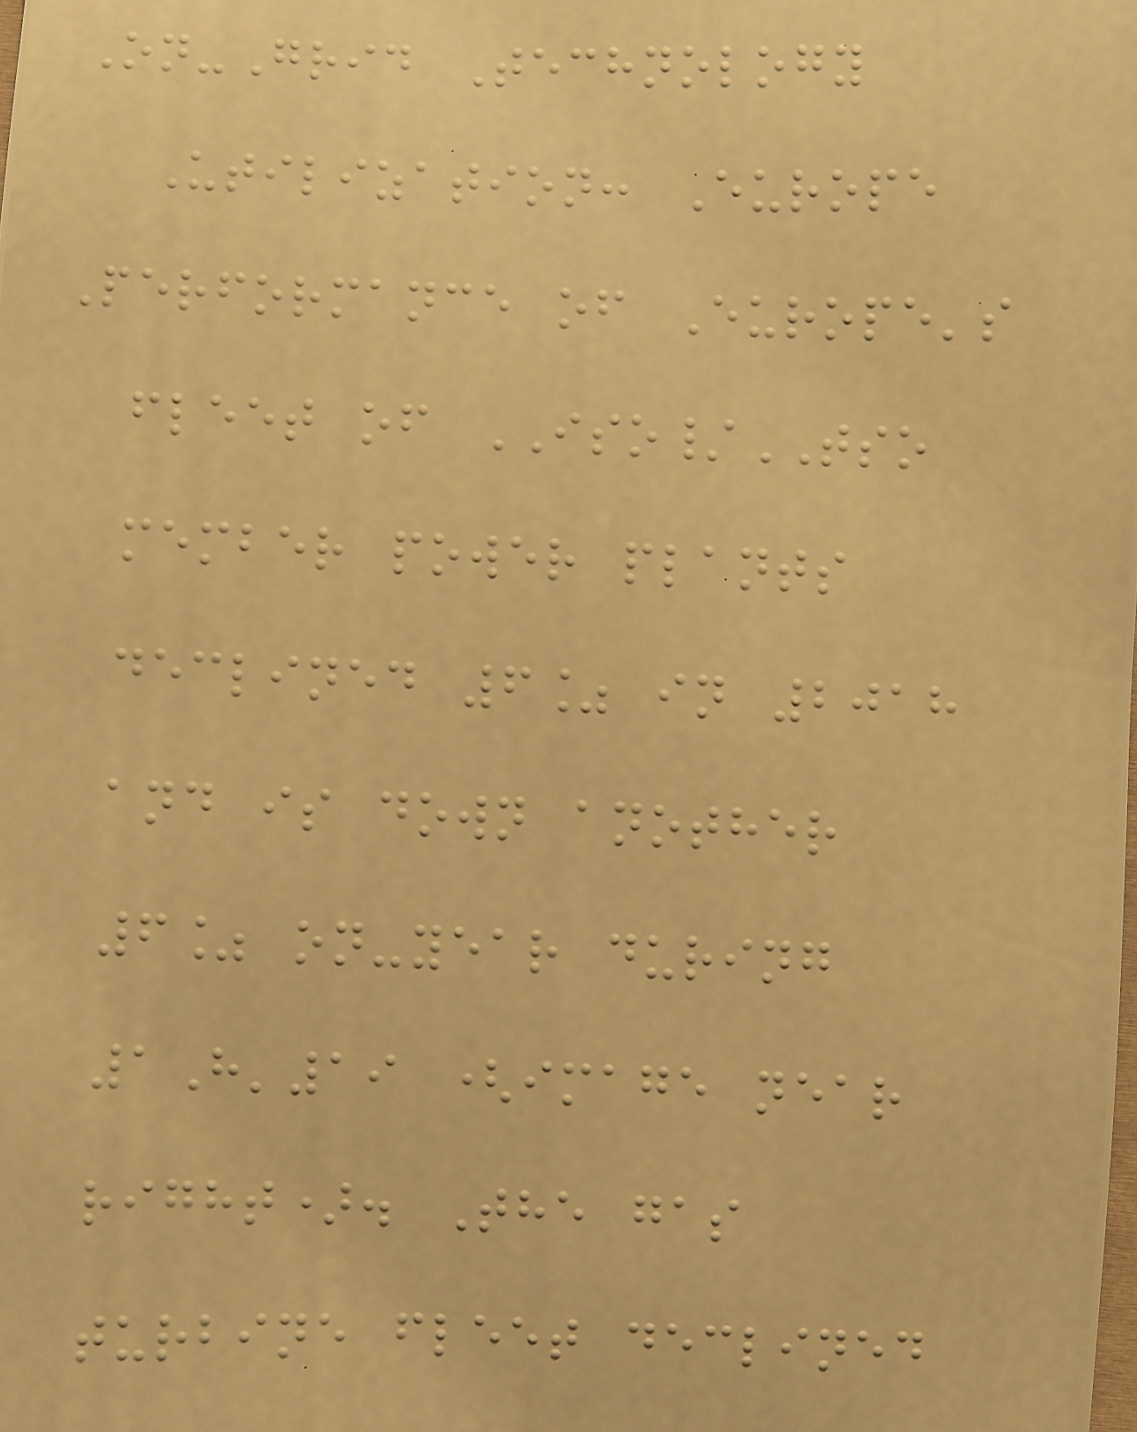On-Grid Technology
Utilization: Europe
Performance of Europe's
fleet of ISO/TSO
member power plants
declined 6% in 2018
and is down another
6% on-year during
1H'19 (image near
right). The gas
turbine fleet declined
